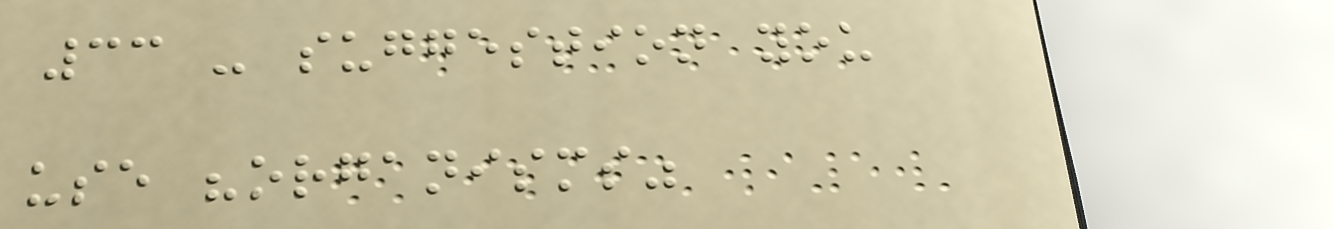33 - suggestion you
use "organisms"
